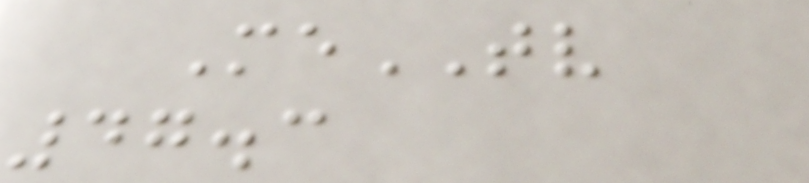MeTV
47.3
